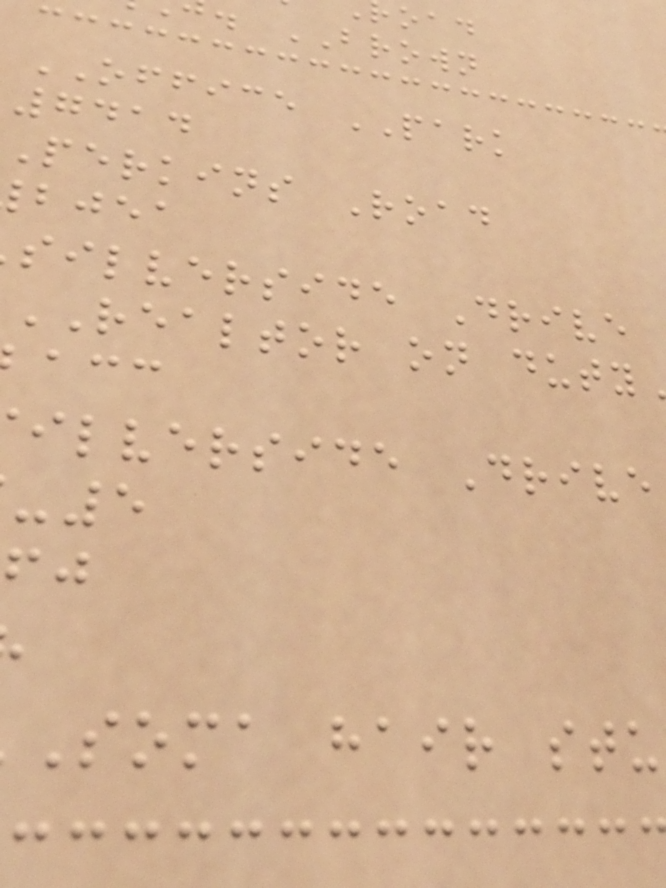. BROWN
OFFICE PARK
7414
Perkins Road
bjea
silverside Drive
REALTOR on
ilverside Drive
soma hair stu
